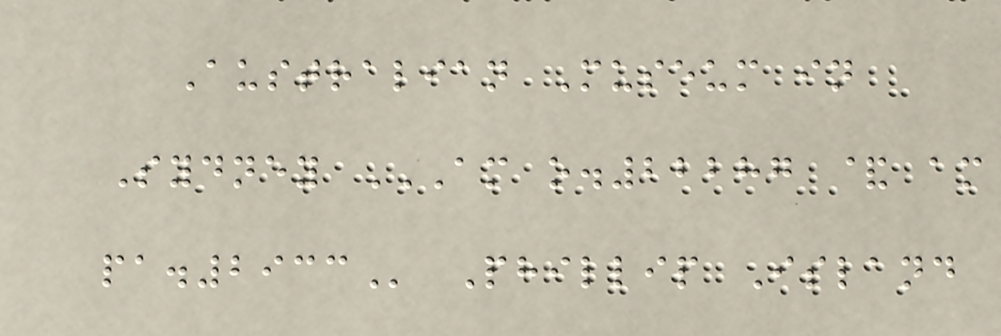Australian Museum in
Sydney AM O.22287 & AM
PA.2933 Phillip Island
